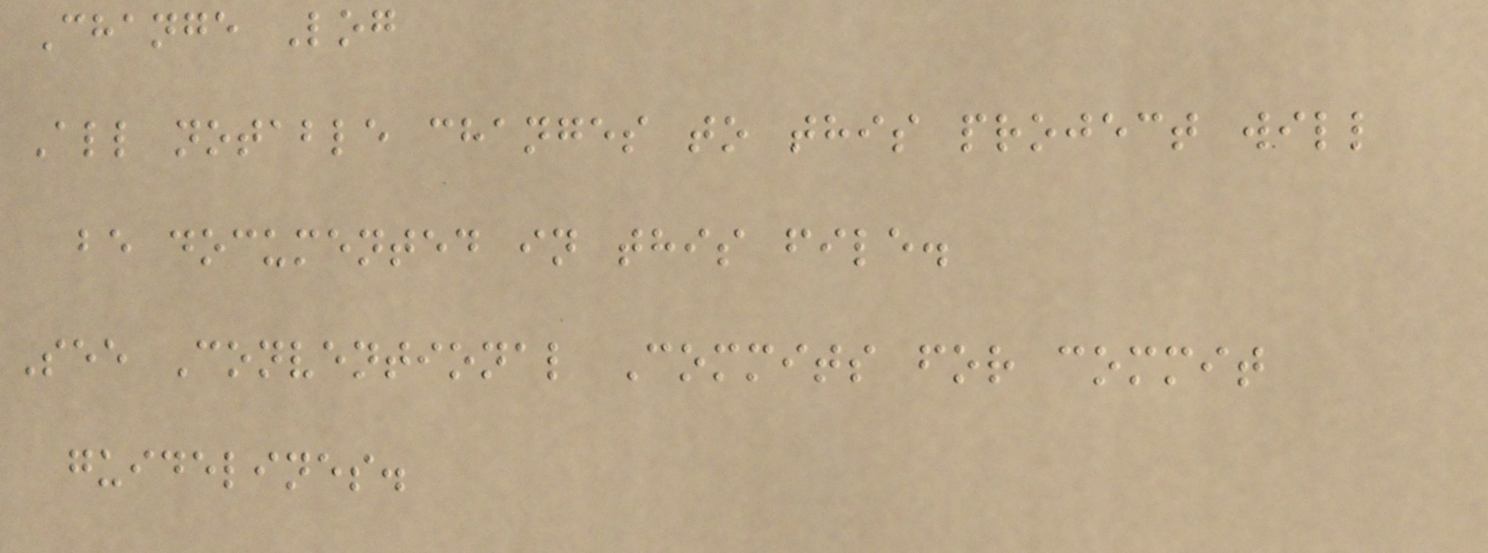Change Log
All notable changes to this project will
be documented in this file.
See Conventional Commits for commit
guidelines.
